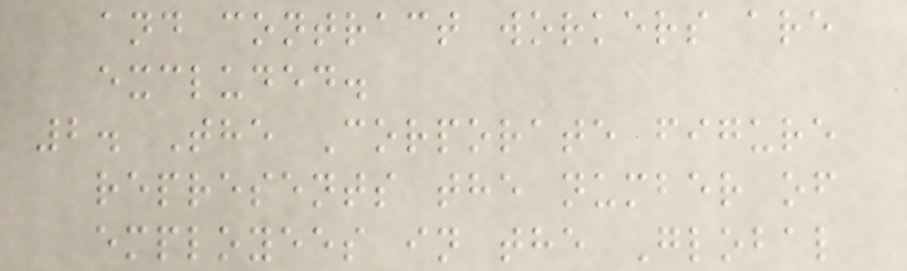and contract workers are
excluded.
2. The Corporate figure
represents the number of
employees in the Global
